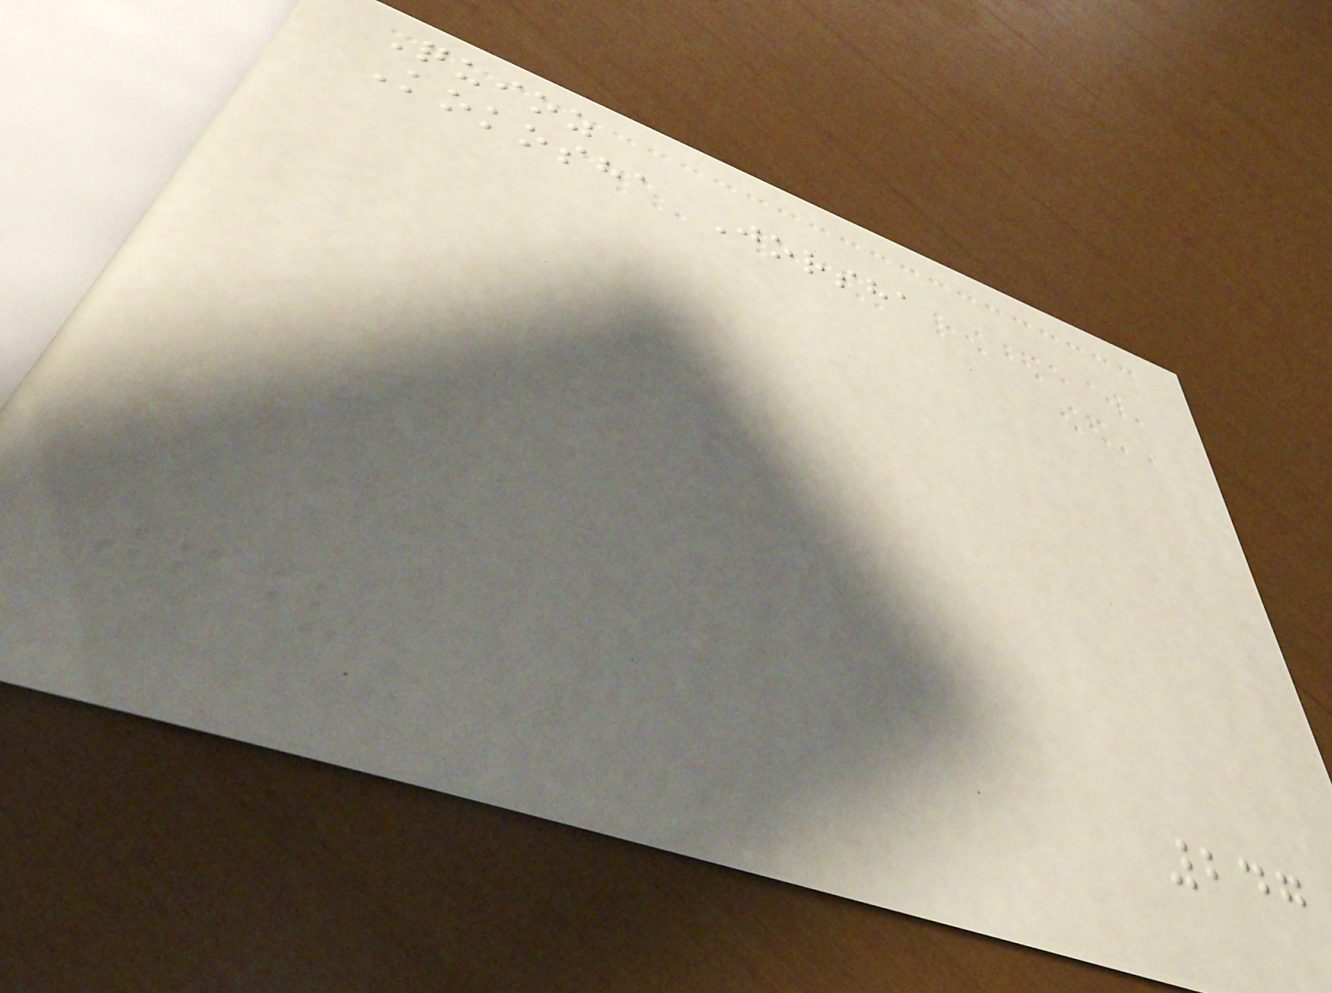Quioz
Kokosha Jorsha
247
